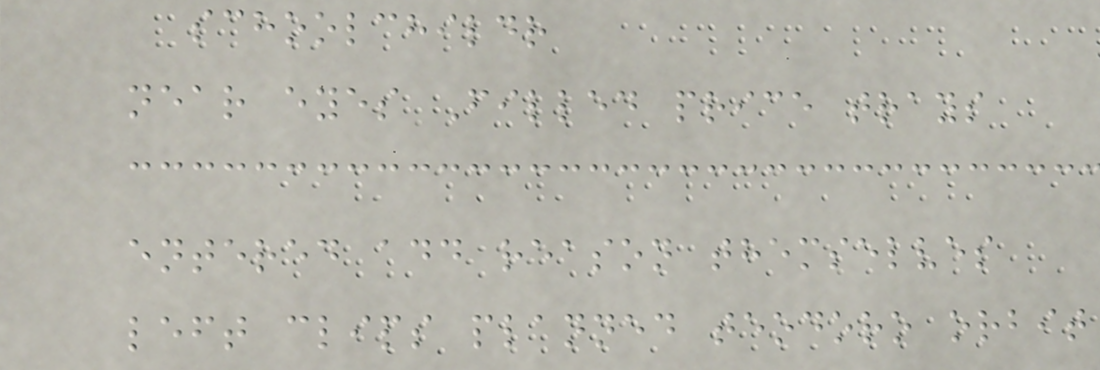schoolchildr
near eyes Filled price trays
entered add reason themselves
left clips planned teodoro orbit
